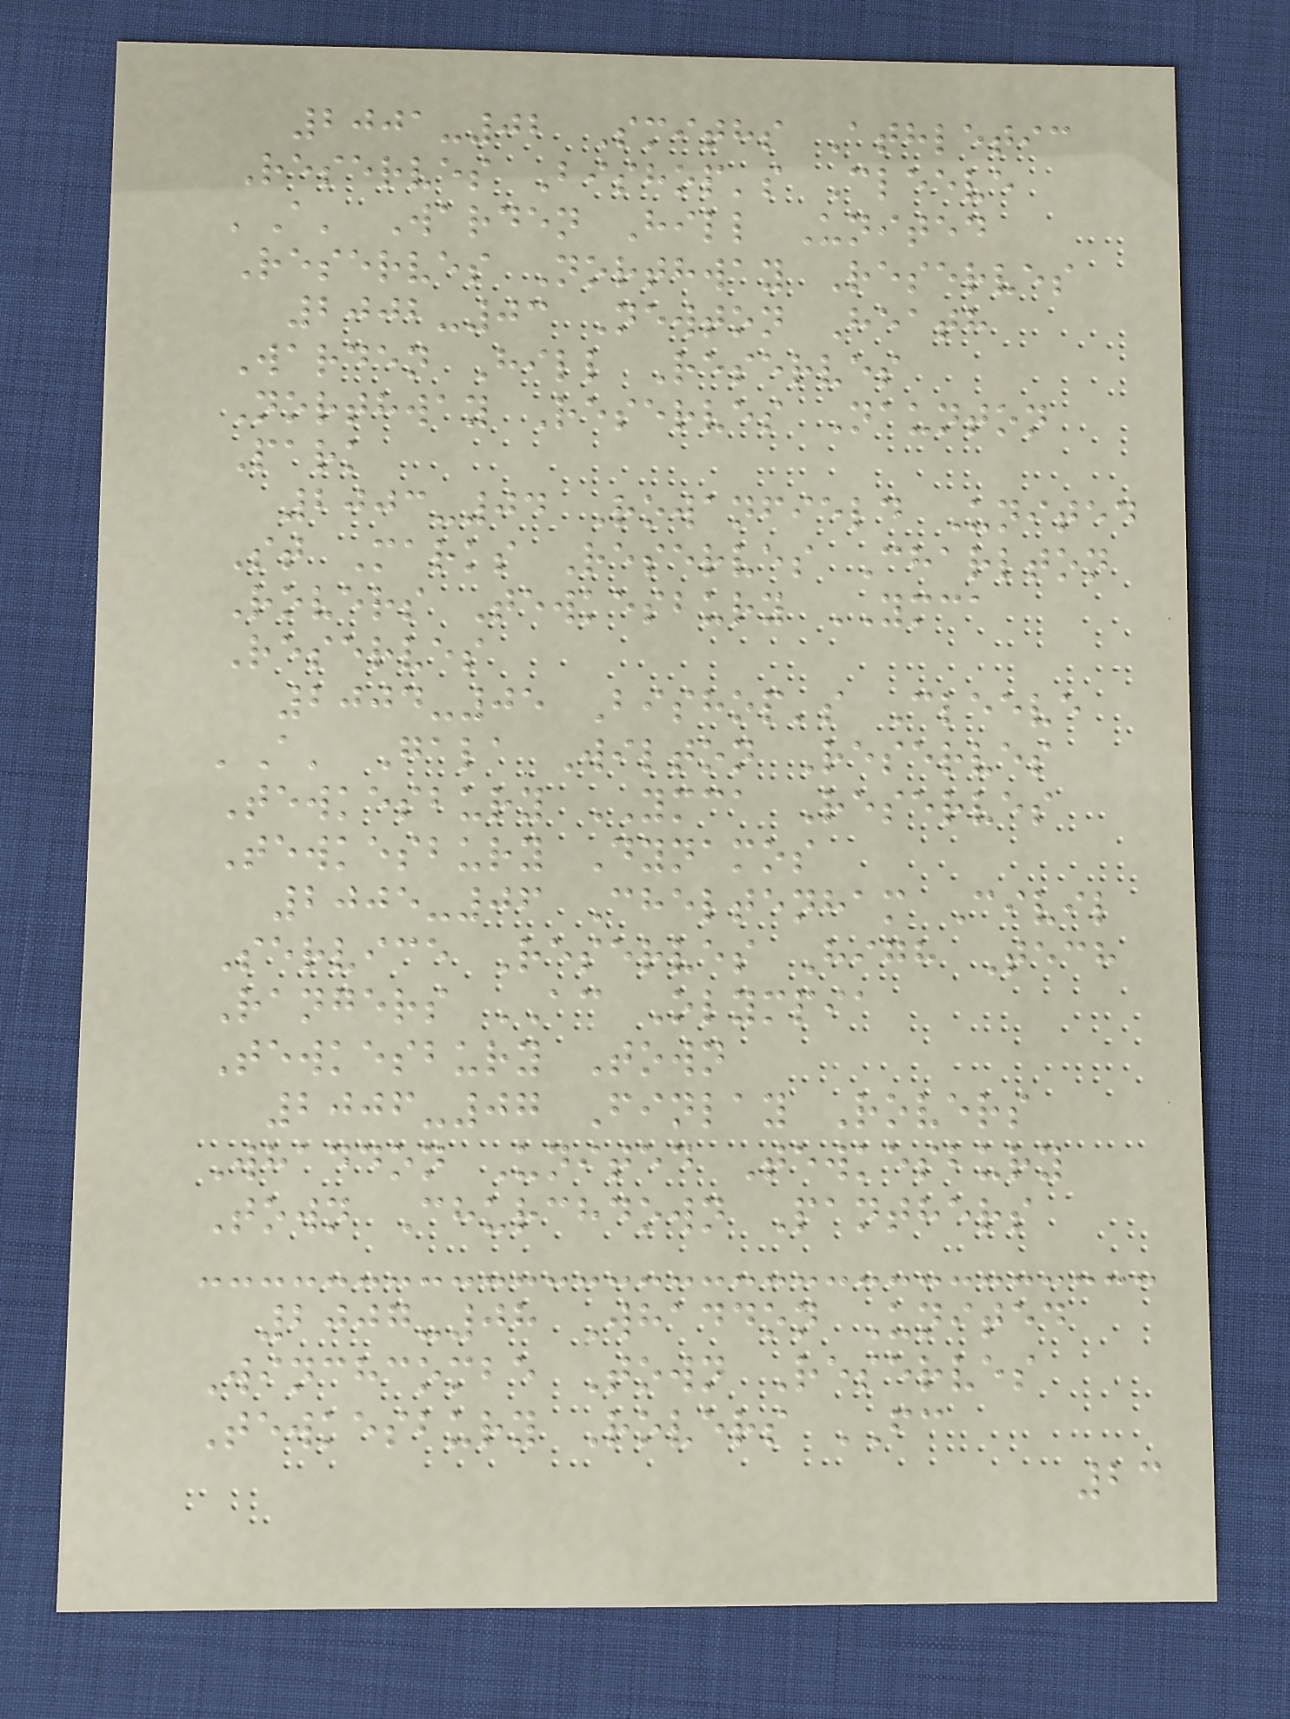2001-02 Smiths Athletic
Reserves Bishop's Cleeve
'A' Warden Hill United
Reserves Northway Reserves
2002-03 Newton Heath
Warden Hill Reserves
Northway Reserves Naunton
Park
2003-04 Rowanfield United
St Marks Reserves Charlton
Rovers Tewkesbury YMCA
Reserves
2004-05 Bishop's Cleeve
'A' Gala Wilton Reserves
Tewkesbury YMCA Reserves
Tewkesbury Dynamos
2005-06 Cheltenham Civil
Service Reserves High Tech
Rangers AC Olympia
Tewkesbury Town
2006-07 Finlay Rovers
Whaddon United Tewkesbury
Town Churchdown Panthers
2007-08 Whaddon United
Winchcombe Town Reserves
Tewkesbury Rovers FC
23
